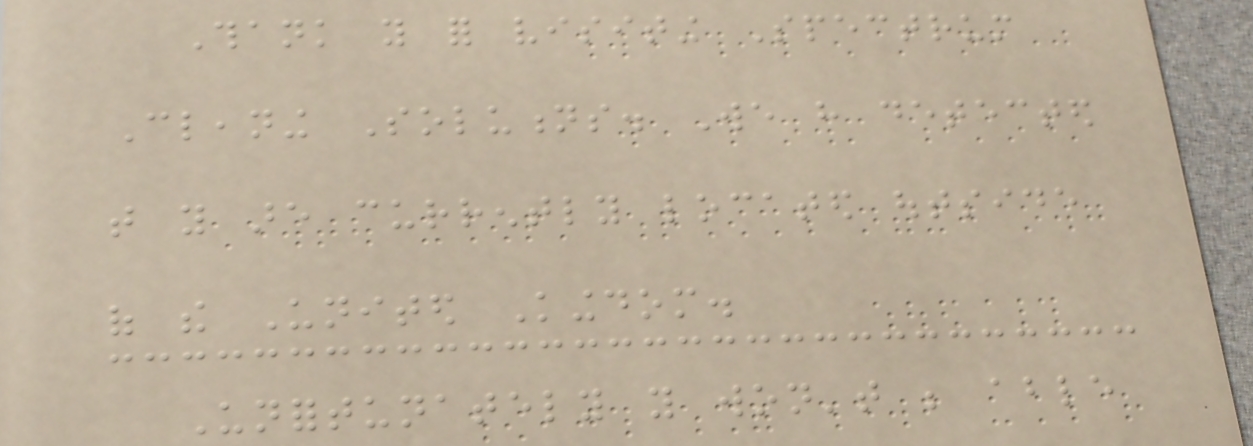Thank you for visiting Spectrum
Cleaning Solutions. We have detected
that you are currently located outside
of the United Kingdom.
Unfortunately you won't be able
